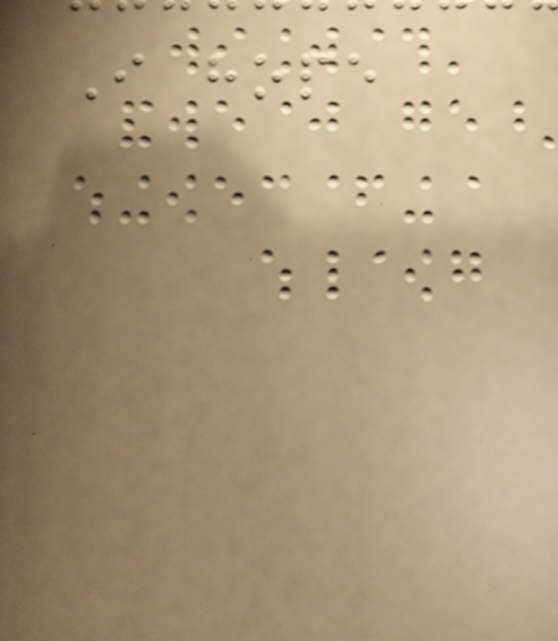I hope
